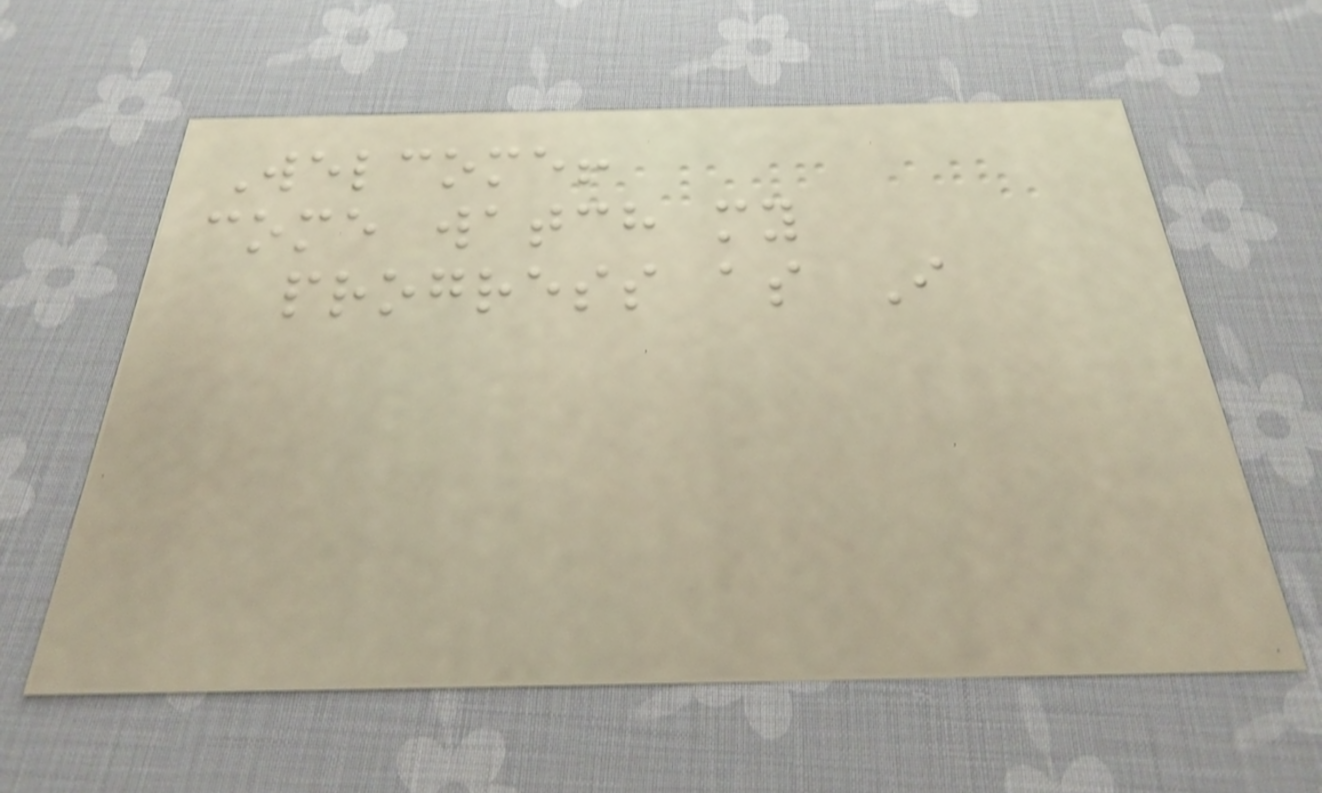Welcome!
come watch my
progress as I
